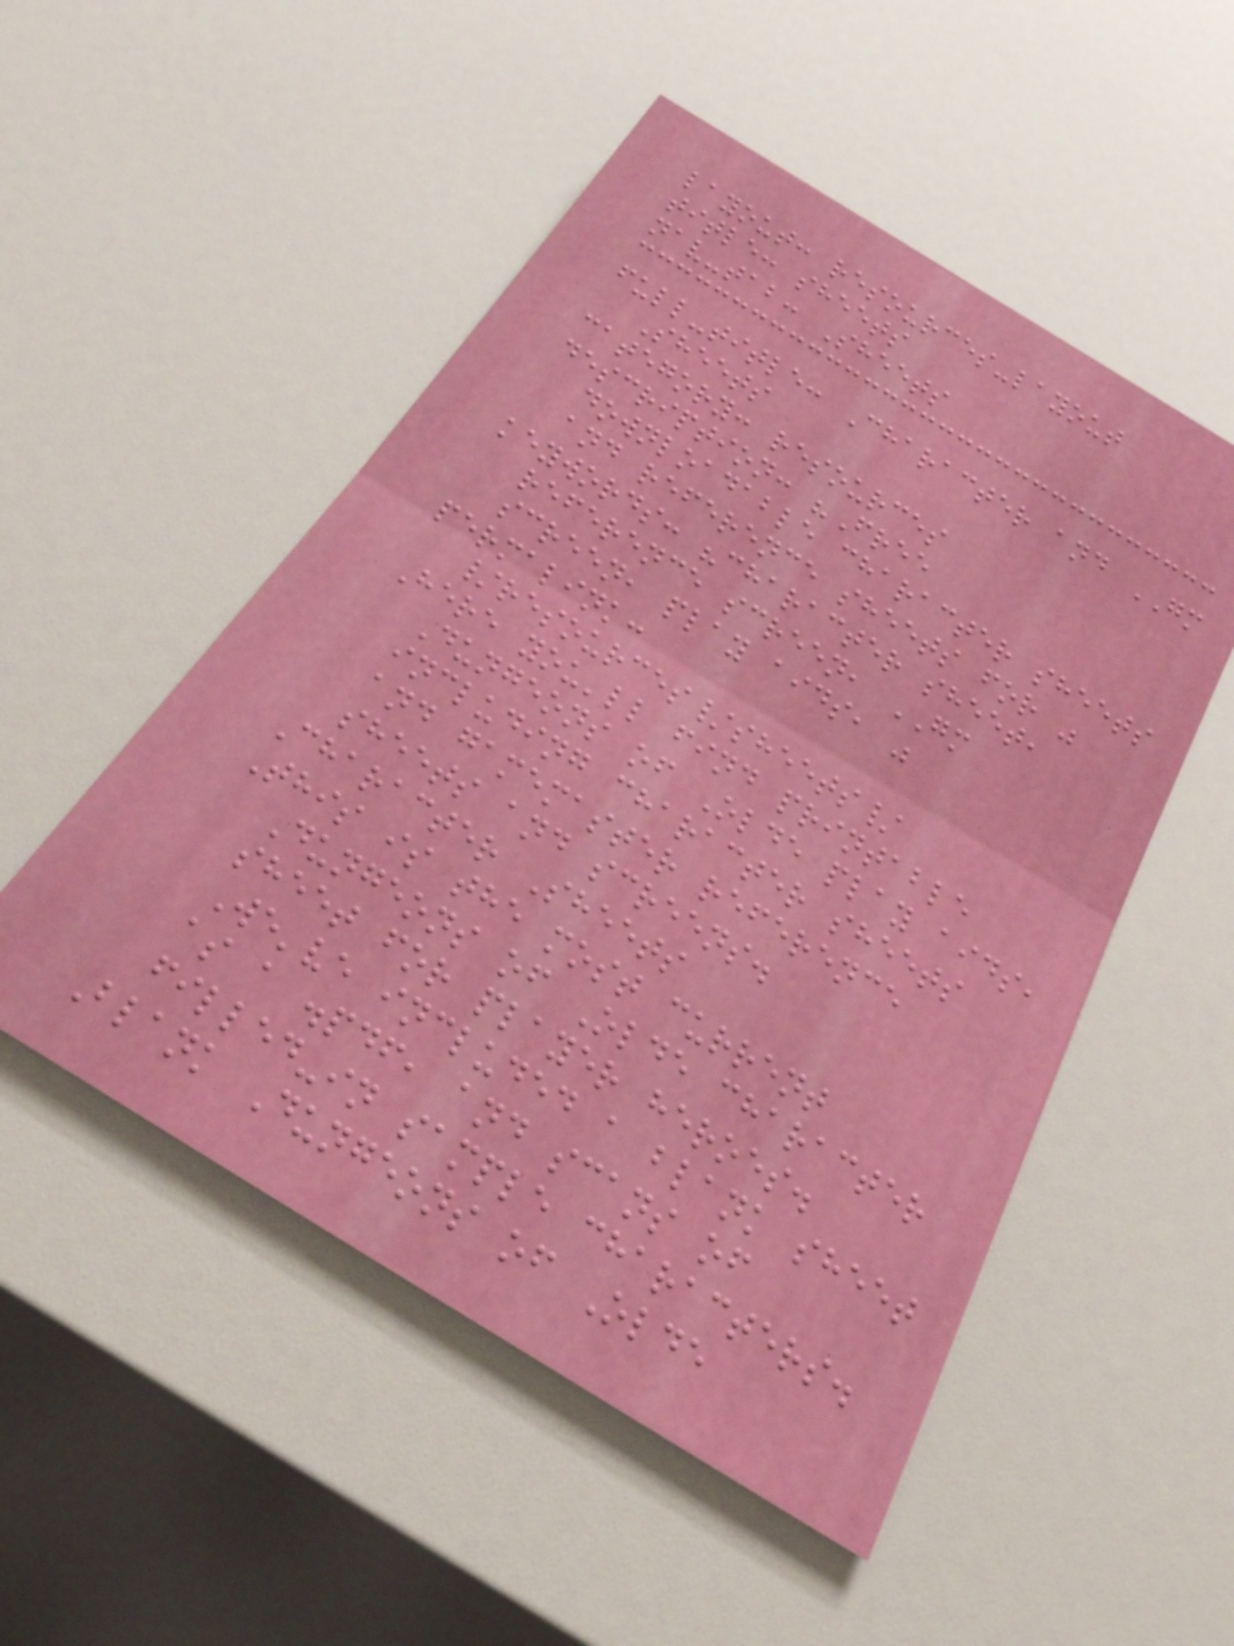layout: resources-layout
title: sheets
nav-tab: Sheets
full-title: Character and GM
Sheets
category: resources
description: "Free
downloadable character sheets
and reference sheets for "
keywords: "character sheet,
reference screen, GM
screen, play aids, "
permalink:
/resources/sheets/
Here you'll find printable
Dungeons of Olde play aids,
including character sheets
and gamemaster reference
sheets and screens.
Character Sheets
This is the most current
Dungeons of Olde character
sheet for player heroes.
We've included a blank sheet
as a .pdf, and scans of
filled-in sample characters.
Blank Dungeons of Olde
